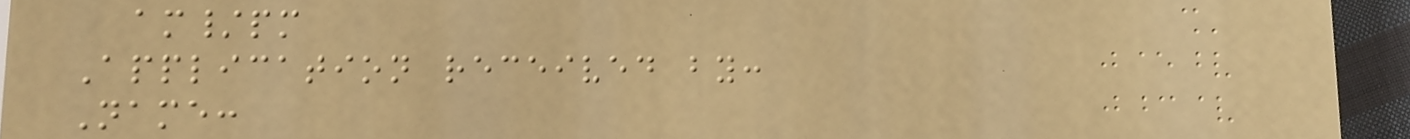am/pm
Application received by:
Name:
